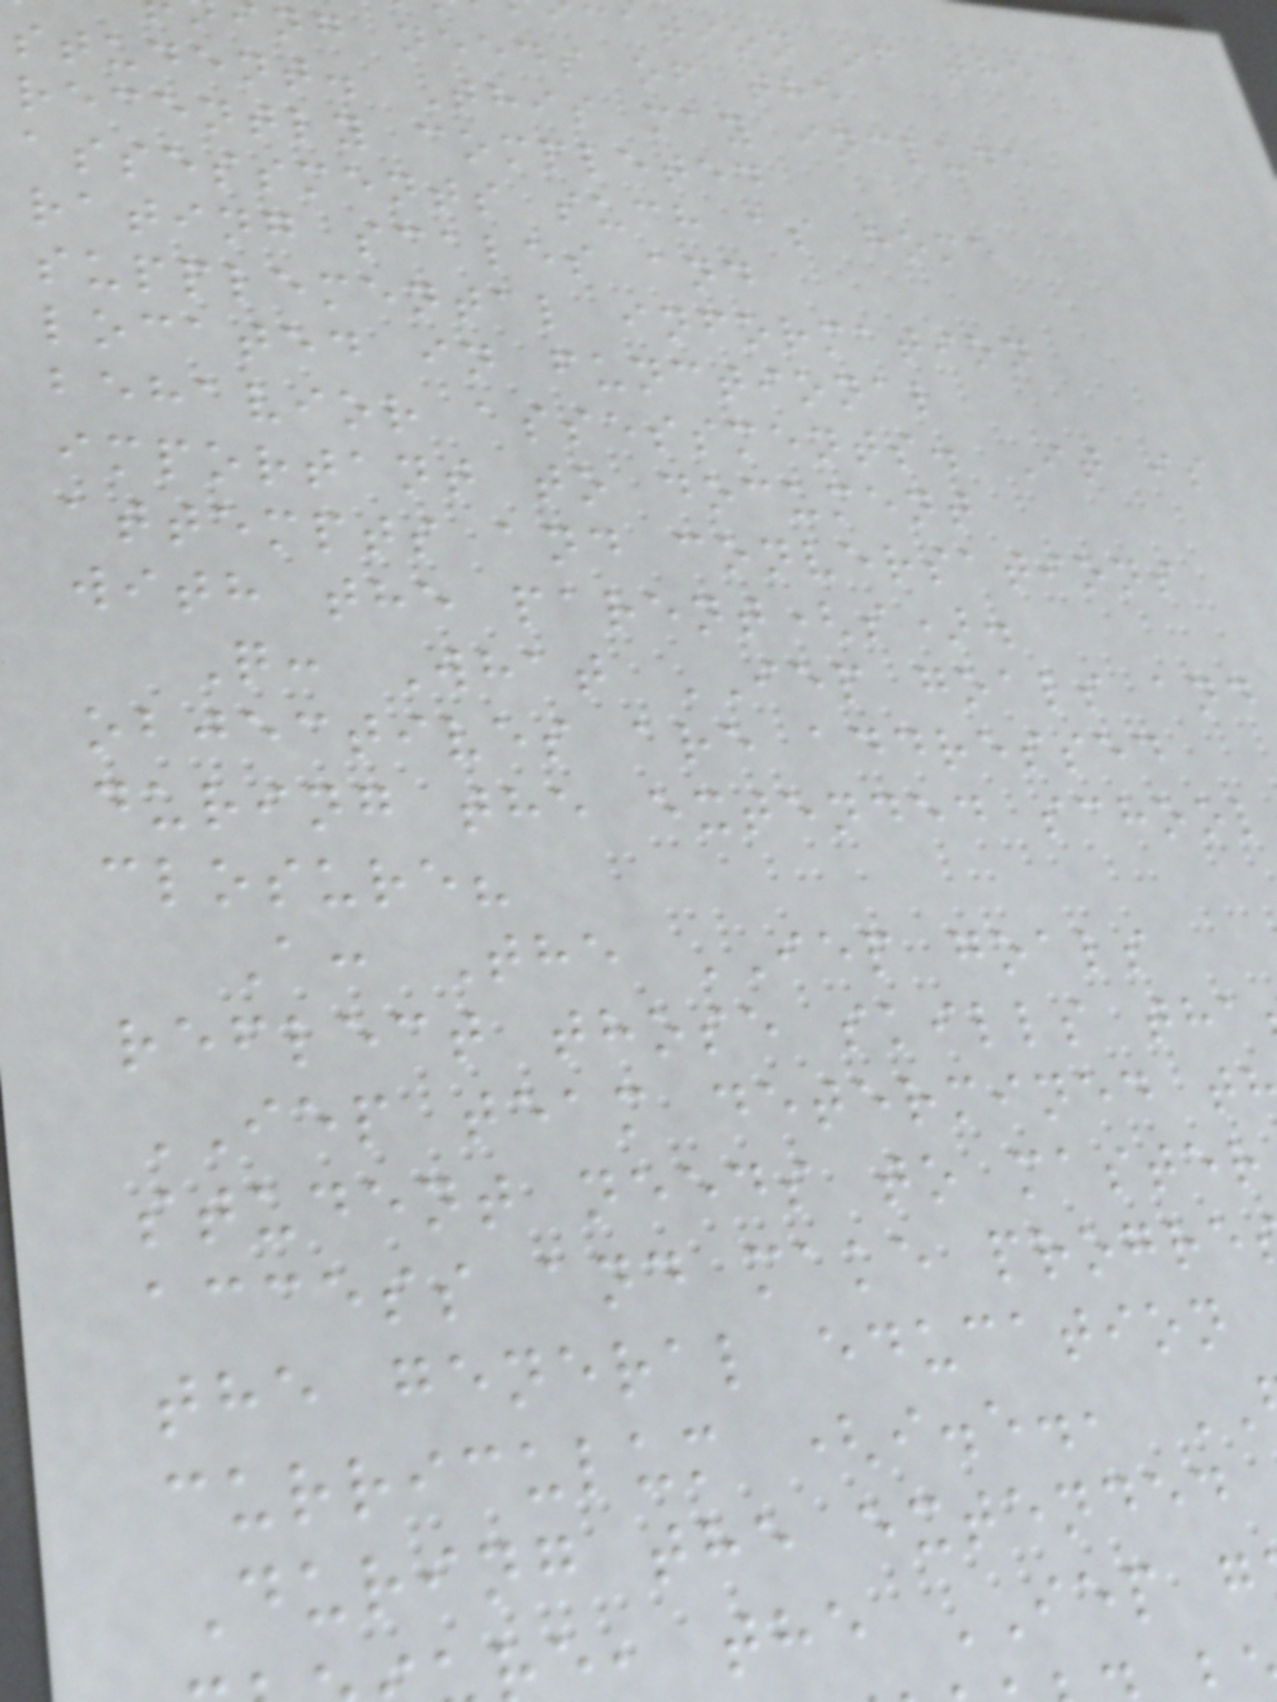cation of the
ng needs of the
student. This may include
recently completed
assessments such as home
rating scales and
supplemental information
located in functional
behavior assessments. It is
important to document
attempts and conversations
with the parent(s).
Q: What IEP goals and
objectives are addressed
during the extended school
closure?
A: The IEP goals
reflect those skills tha
IEP team determined t
student needs to master
access and make progre
the general education
curriculum (i.e.,
During the extended
e, the IEP g
